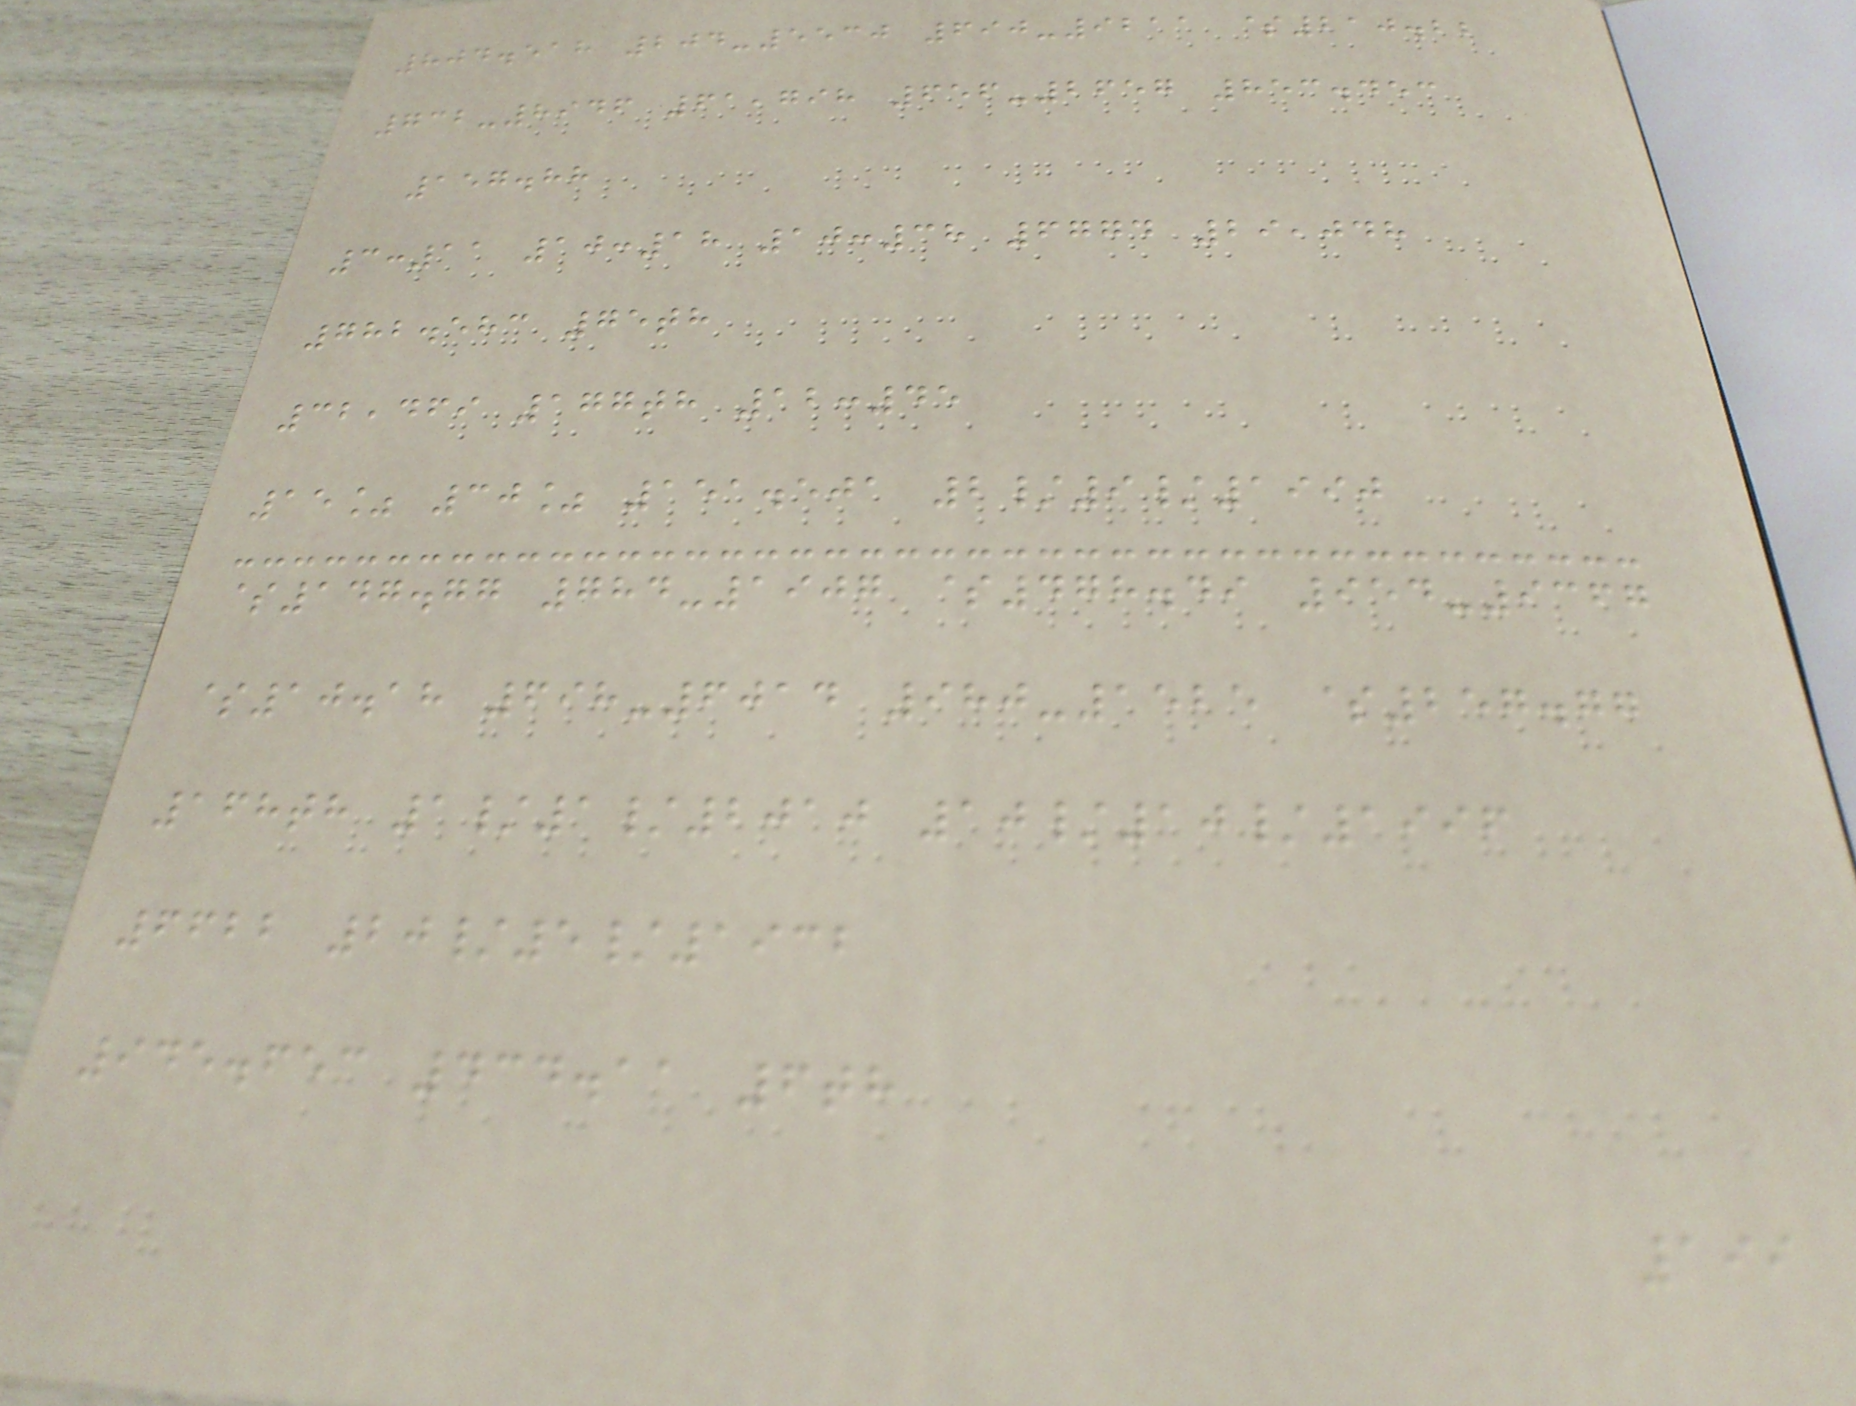804.518 204-5530 690-9211 $210.22
732-8946 61,798 656-2657 853.453
157.88
3:11 10:18 10:38 6774 29,048
782.583 75th
32,469 177th 12:45
15% 30% 151.501 2/9/1990
$147.77 784-1907 $478.49 954-9367
$10.18 698-6014 980-1525 $257.77
168th 1/1/2010 10/10/1996
6622 20/5/1932
945.653 434.11 6th
199
